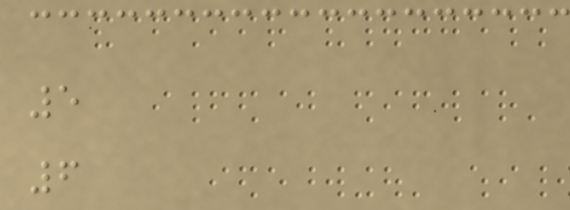5
6
